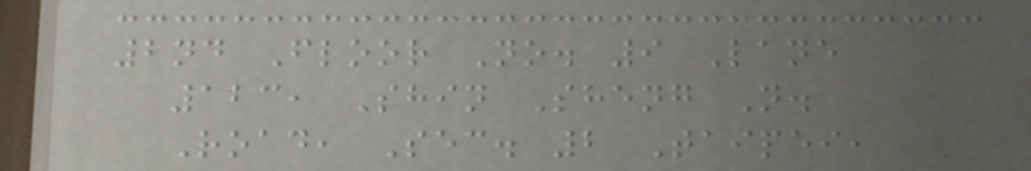2nd Floor No. 9 Lane
123, Shin Sheng N.
Road, Sec. 2 Taipei,
